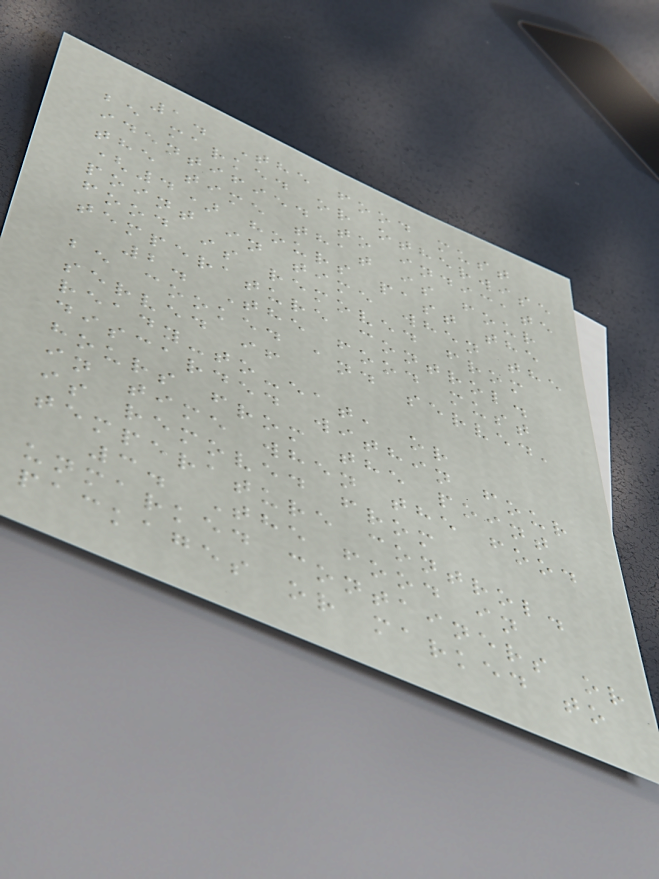1. The food must
be marked or otherwise
identified to indicate
the time that is four
(4) hours past the
point in time when the
food is removed from
temperature control.
2. The food must
be cooked and served,
served if
ready-to-eat, or
discarded within four
hours from the point
in time when the food
is removed from
temperature control.
3. The food in
unmarked containers or
packages or marked to
